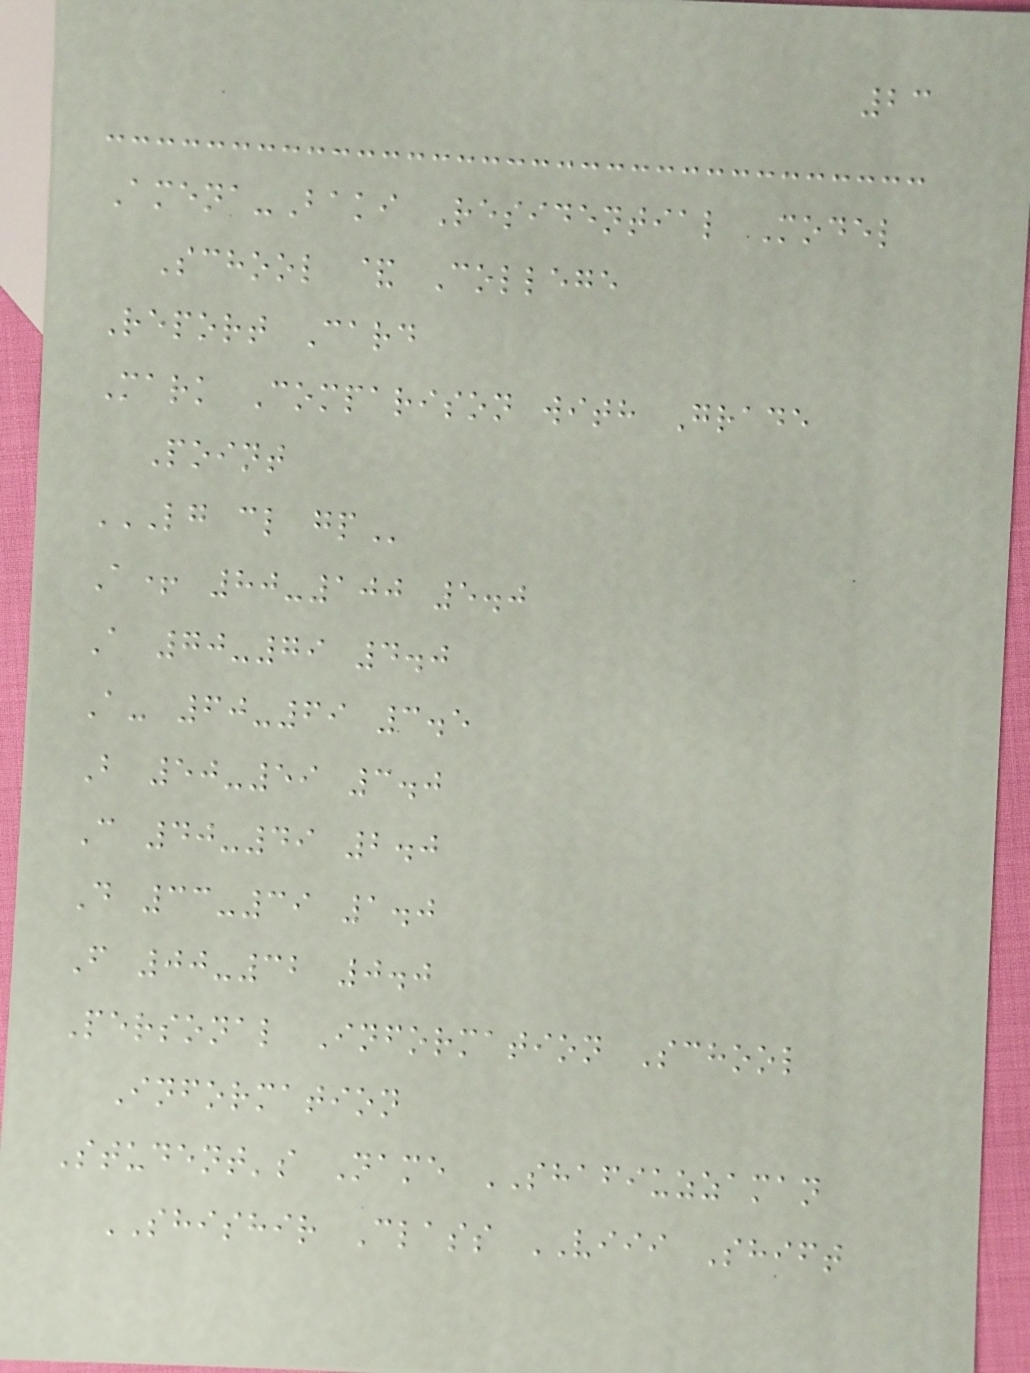23
Amena-Baki Residential Model
School & College
Report Card
Mark Comparison with Grade
Point
LG CL GP
A+ 80-100 5.0
A 70-79 4.0
A- 60-69 3.5
B 50-59 3.0
C 40-49 2.0
D 33-39 1.0
F 00-32 0.0
Personal Information School
Information
Student's Name SHAFIUZZAMAN
SHISHIR Class VIII Shift
